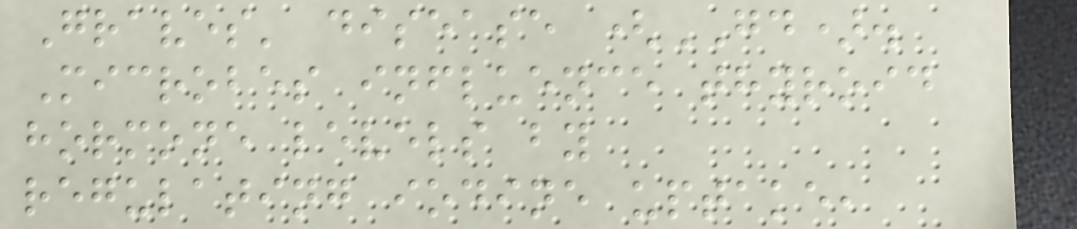Graves' disease (GD).
Microbes influence thyroid
hormone levels by
regulating iodine uptake,
